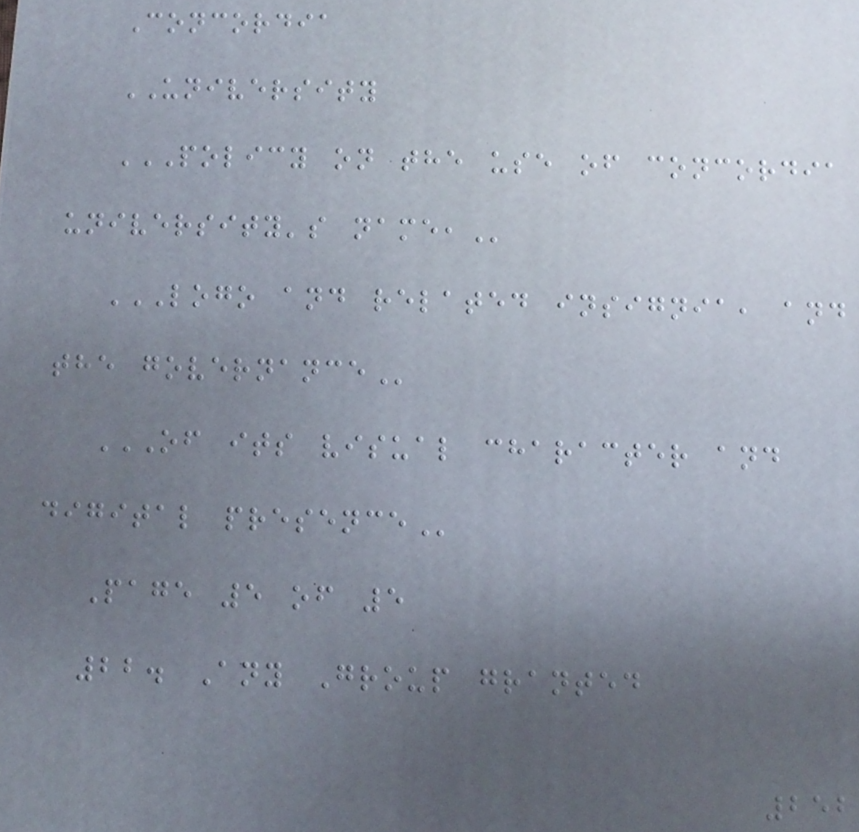Concordia
UNIVERSITY
POLICY ON THE USE OF CONCORDIA
UNIVERSITY'S NAME,
LOGO AND RELATED INSIGNIA, AND
THE GOVERNANCE
OF ITS VISUAL CHARACTER AND
DIGITAL PRESENCE
Page 5 of 5
22. Any Group granted
252
